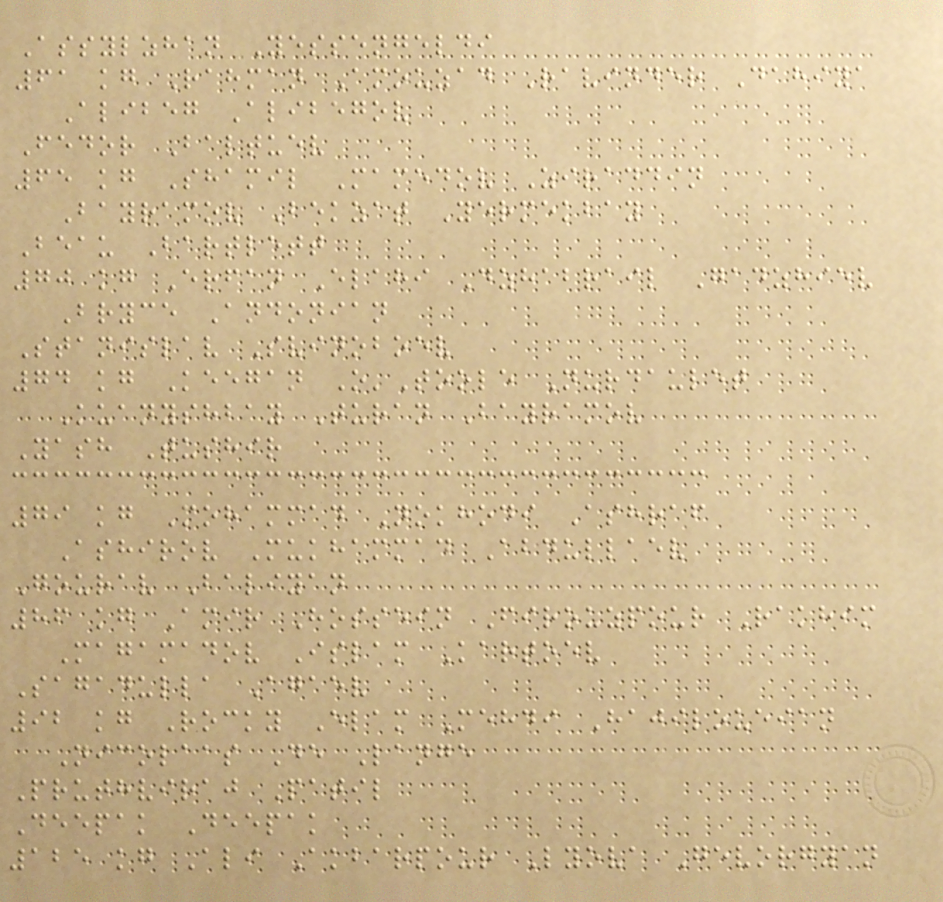Assylzhan Yessengeldi
61 kg Rahman Amouzad Ravinder Dahiya
Alibeg Alibegov
Fedor Baltuev
65 kg Shamil Mamedov Ziraddin
Bayramov Bekzat Yermekbay
Beau Bartlett
70 kg Erfan Elahi Dzhabrail Gadzhiev
Bryce Andonian
Stanislav Svinoboev
74 kg Keegan O'Toole Nurdaulet
Kuanyshbay Turan Bayramov
Yash Tushir
79 kg Mohammad Nokhodi Ashraf
Ashirov Mukhammad Abdullaev
Gourav Baliyan
86 kg Amir Hossein Firouzpour Rakhim
Magamadov Islam Kartoev
Sagadulla Agaev
92 kg Rocky Elam Mehdi Hajiloueian
Nicolaas De Lange
Pruthviraj Patil
Deepak Deepak
125 kg Ali Akbarpour Lyova Gevorgyan
